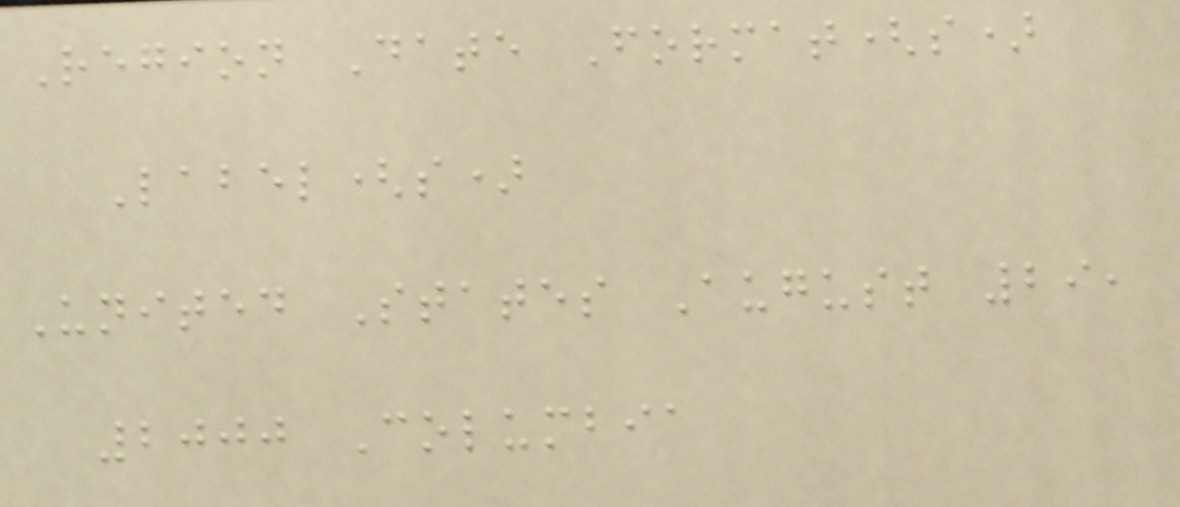Region Date Format(s)
Label(s)
United States August 29,
2000 Columbia
